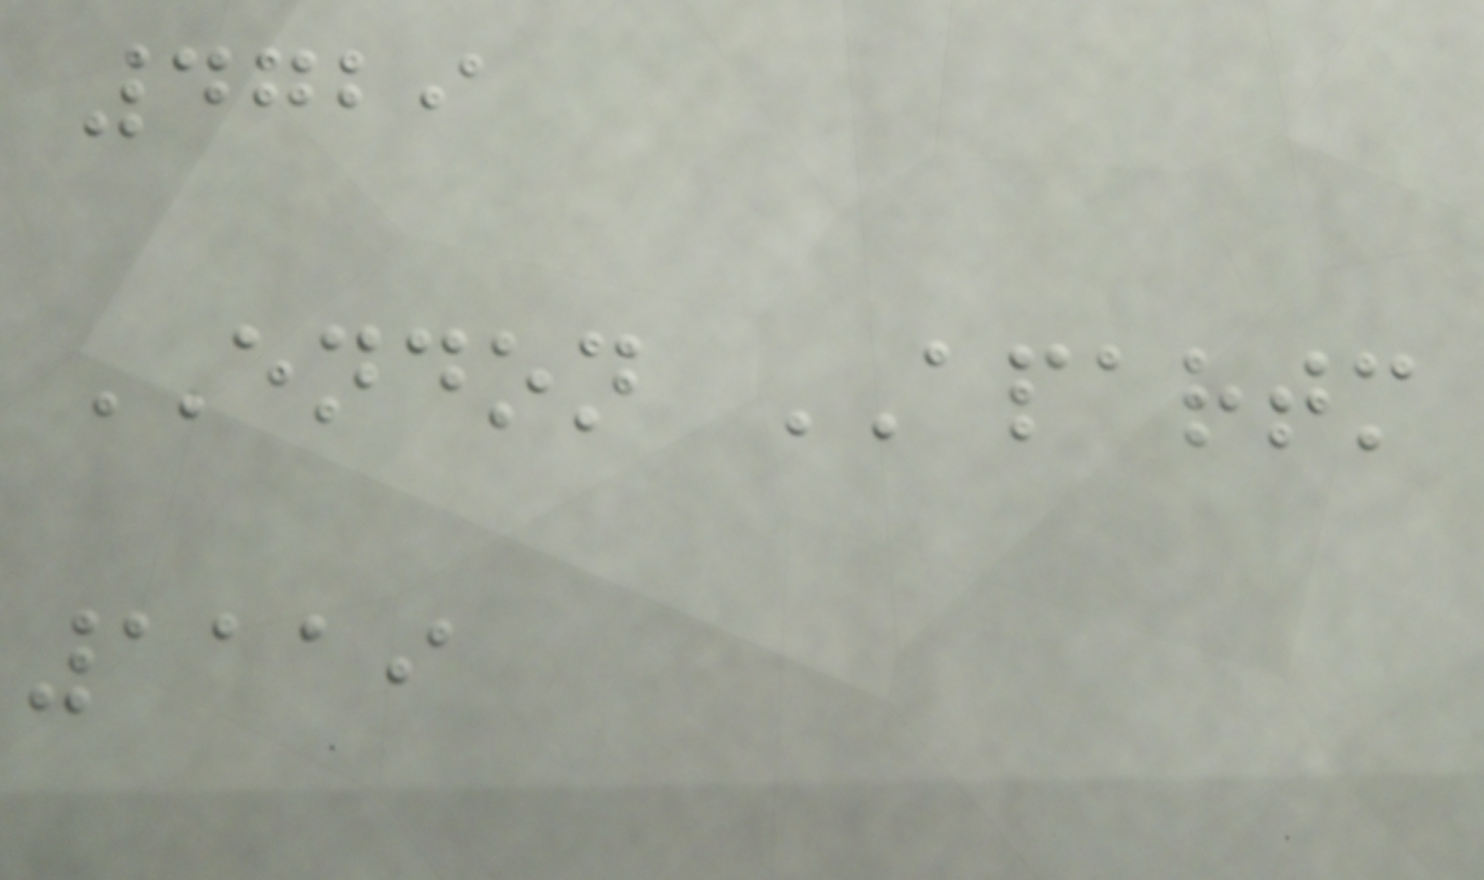4729
ENDON APARTM
1119
